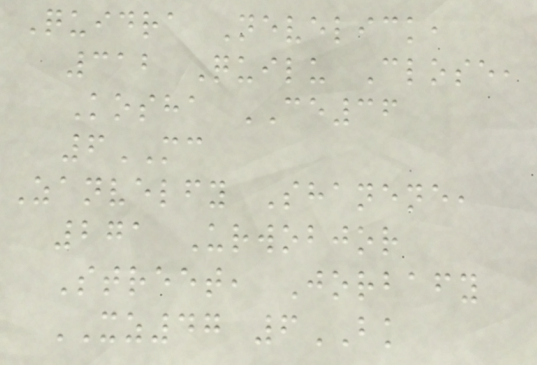Quidra Nevelick,
312 Quilu Close,
Kosha CE36
6MC
Zanvelfy Shanene,
271 Urwobjor
Street, Jorbafy
XZ47 6BK
